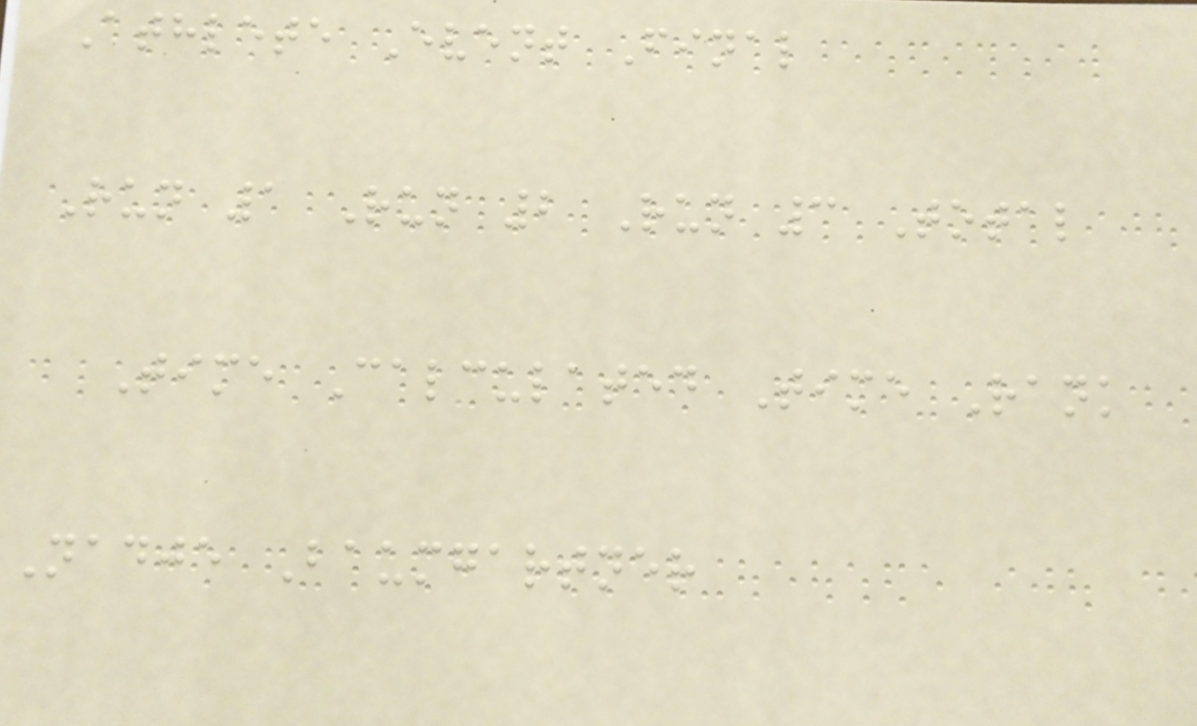Athlete Event Final
Run 1 Run 2 Run 3 Total
Time Calculated Time Rank
Nadje Baumgartner
